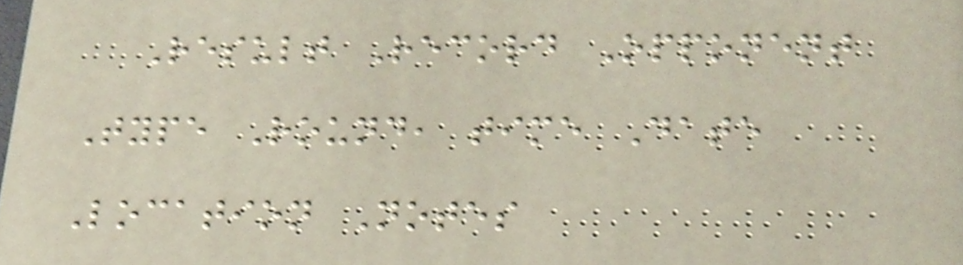Result Record Opponent
Type Round, time Date
Location Notes
